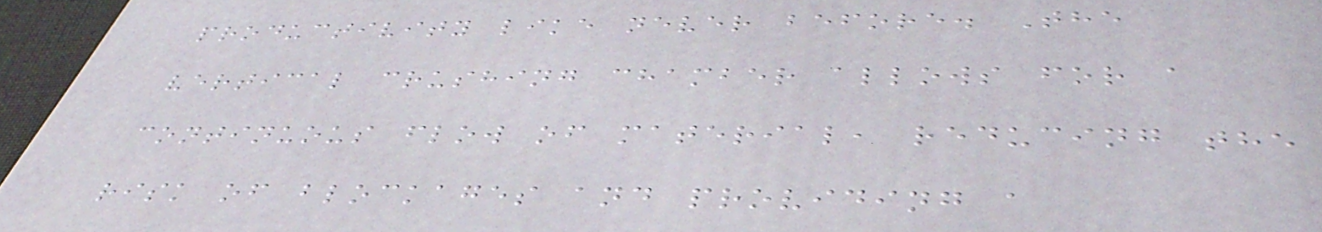productivity like never before. The
vertical crushing chamber allows for a
continuous flow of material, reducing the
risk of blockages and providing a
